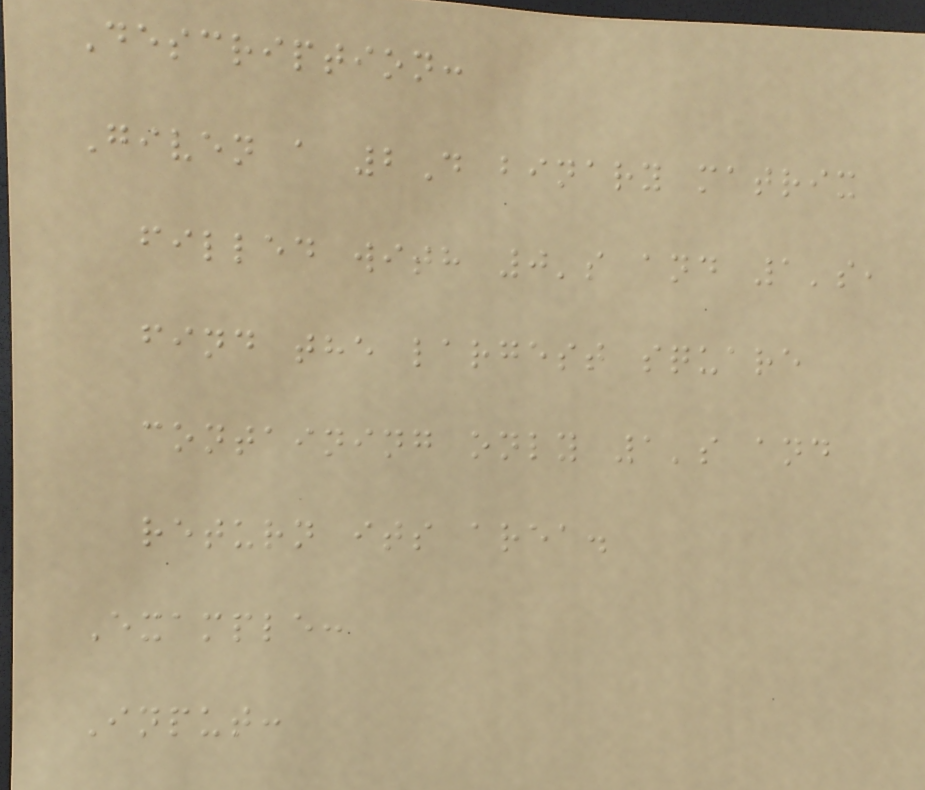Description:
Given a 2D binary matrix
filled with 0's and 1's,
find the largest square
containing only 1's and
return its area.
Example:
Input:
